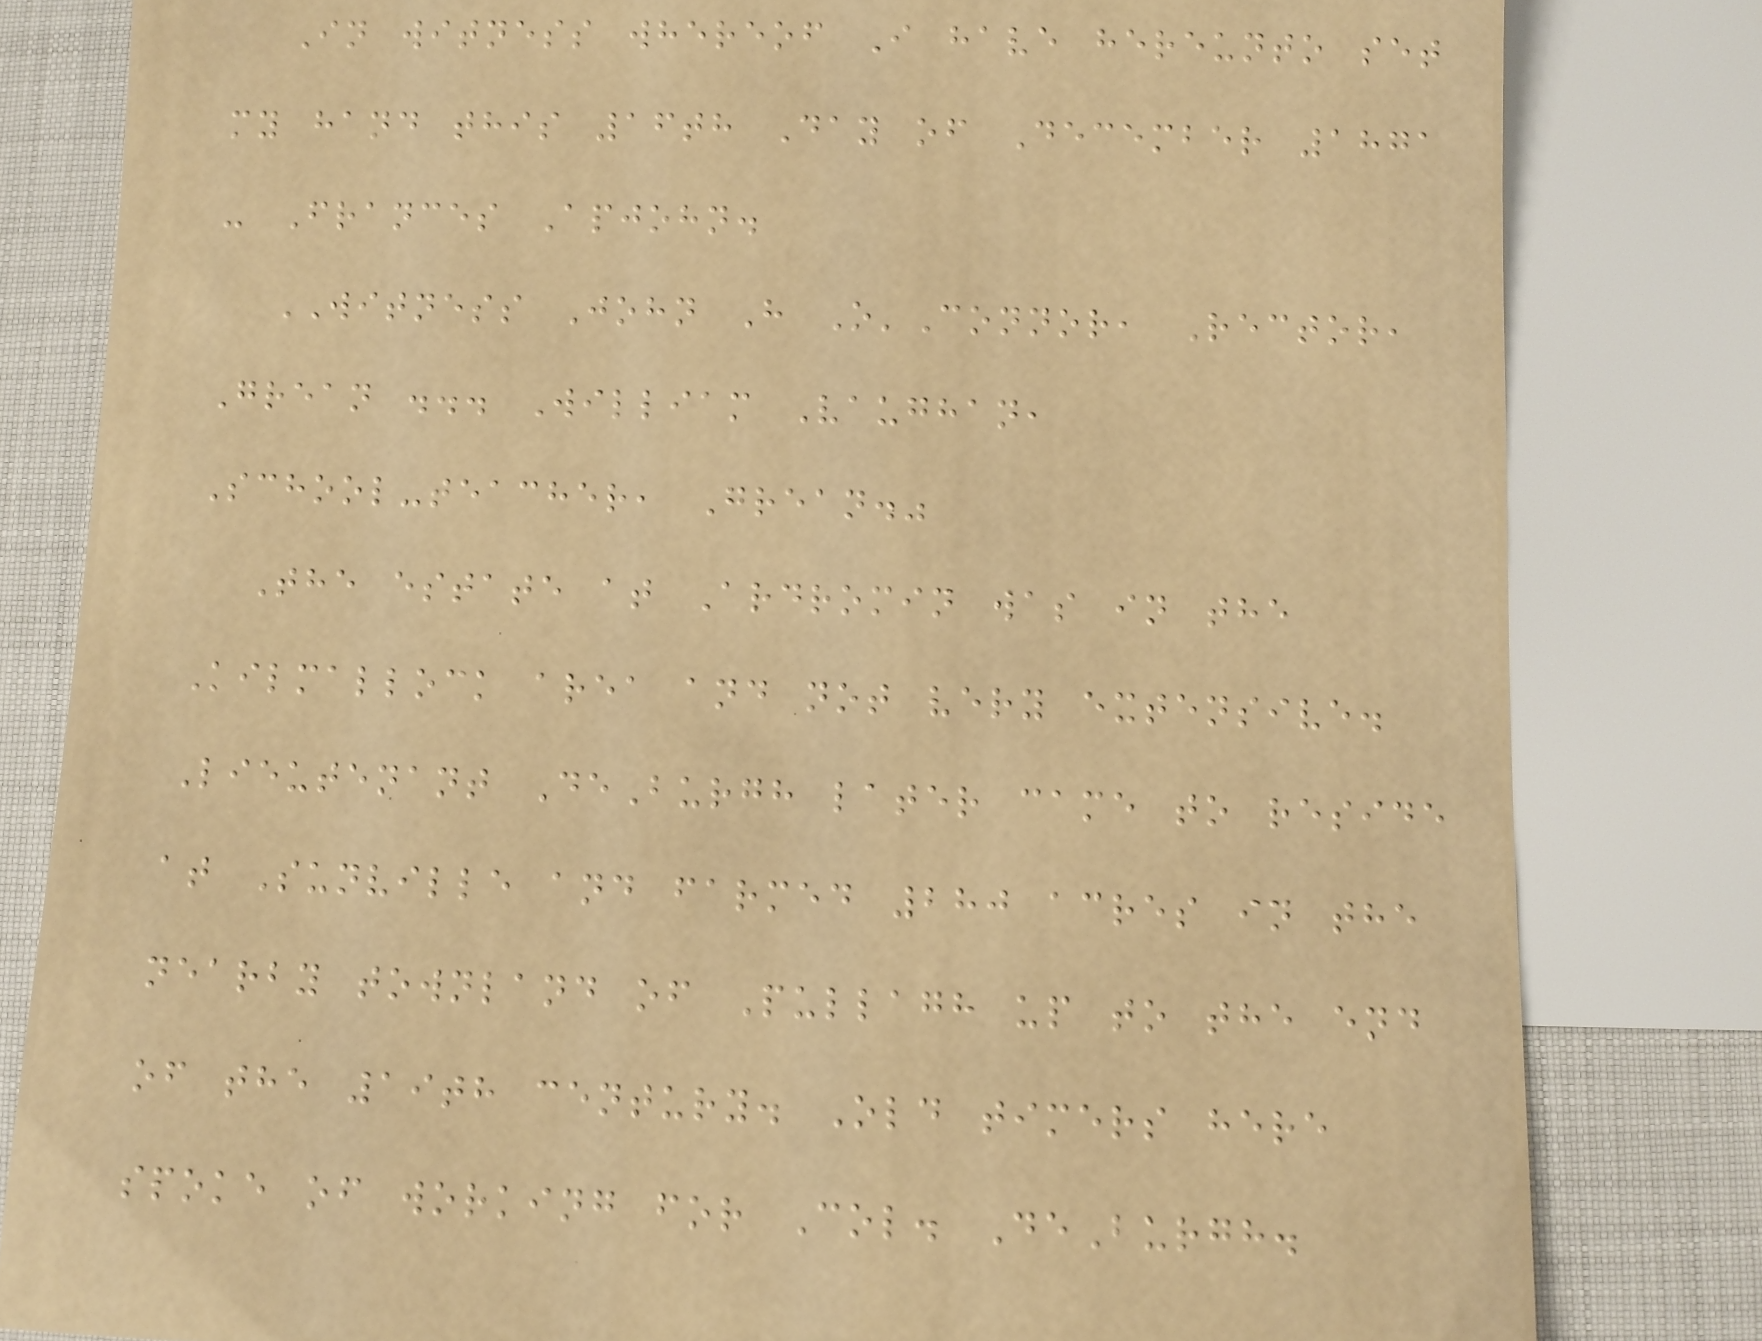In witness whereof I have hereunto set
my hand this 16th Day of December 1871
- Frances Apjohn.
WITNESS John H O'Connor, Rector,
Grean ... William Vaughan,
School-teacher, Grean."
The estate at Ardromin was in the
Kilmallock area and not very extensive.
Lieutenant DeBurgh later came to reside
at Sunville and farmed 280 acres in the
nearby townland of Pullagh up to the end
of the 19th century. Old timers here
spoke of working for Col. DeBurgh.
